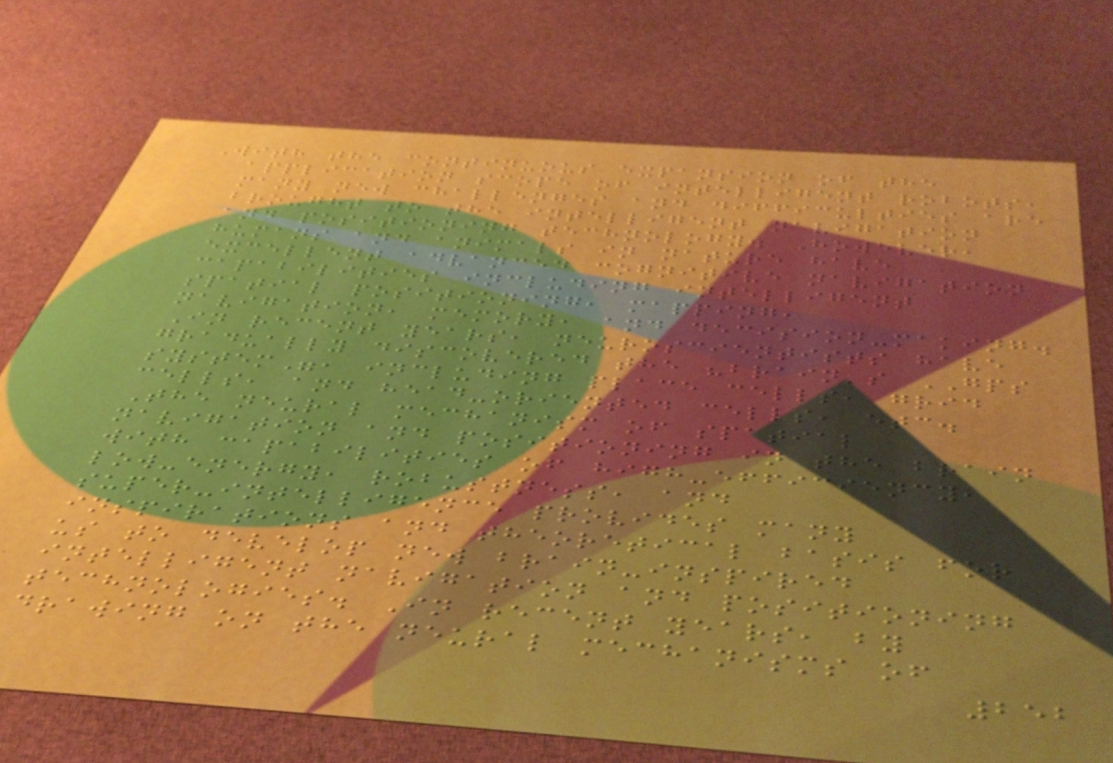With the continuous expansion of the
application scope of intelligent robots,
many new challenges and difficulties are
brought to the intelligent navigation
and positioning technology. However,
humans and animals in nature have
excellent advanced cognitive navigation
capabilities including intelligent
spatial positioning, mapping,
navigation, memory, and decision-making.
In recent years, neuroscientists have
gradually discovered the "brain's GPS
system", including place cells, grid
cells, and head-oriented cells, etc.
The neural mechanism of spatial
navigation and positioning in the brain
with capabilities of high-efficiency,
low-energy, robustness, and
super-intelligence provides many
inspirations and theoretical basis for
us to develop new brain-inspired
intelligent navigation and positioning
technologies. In recent years, by
drawing on the neural mechanisms of
252
